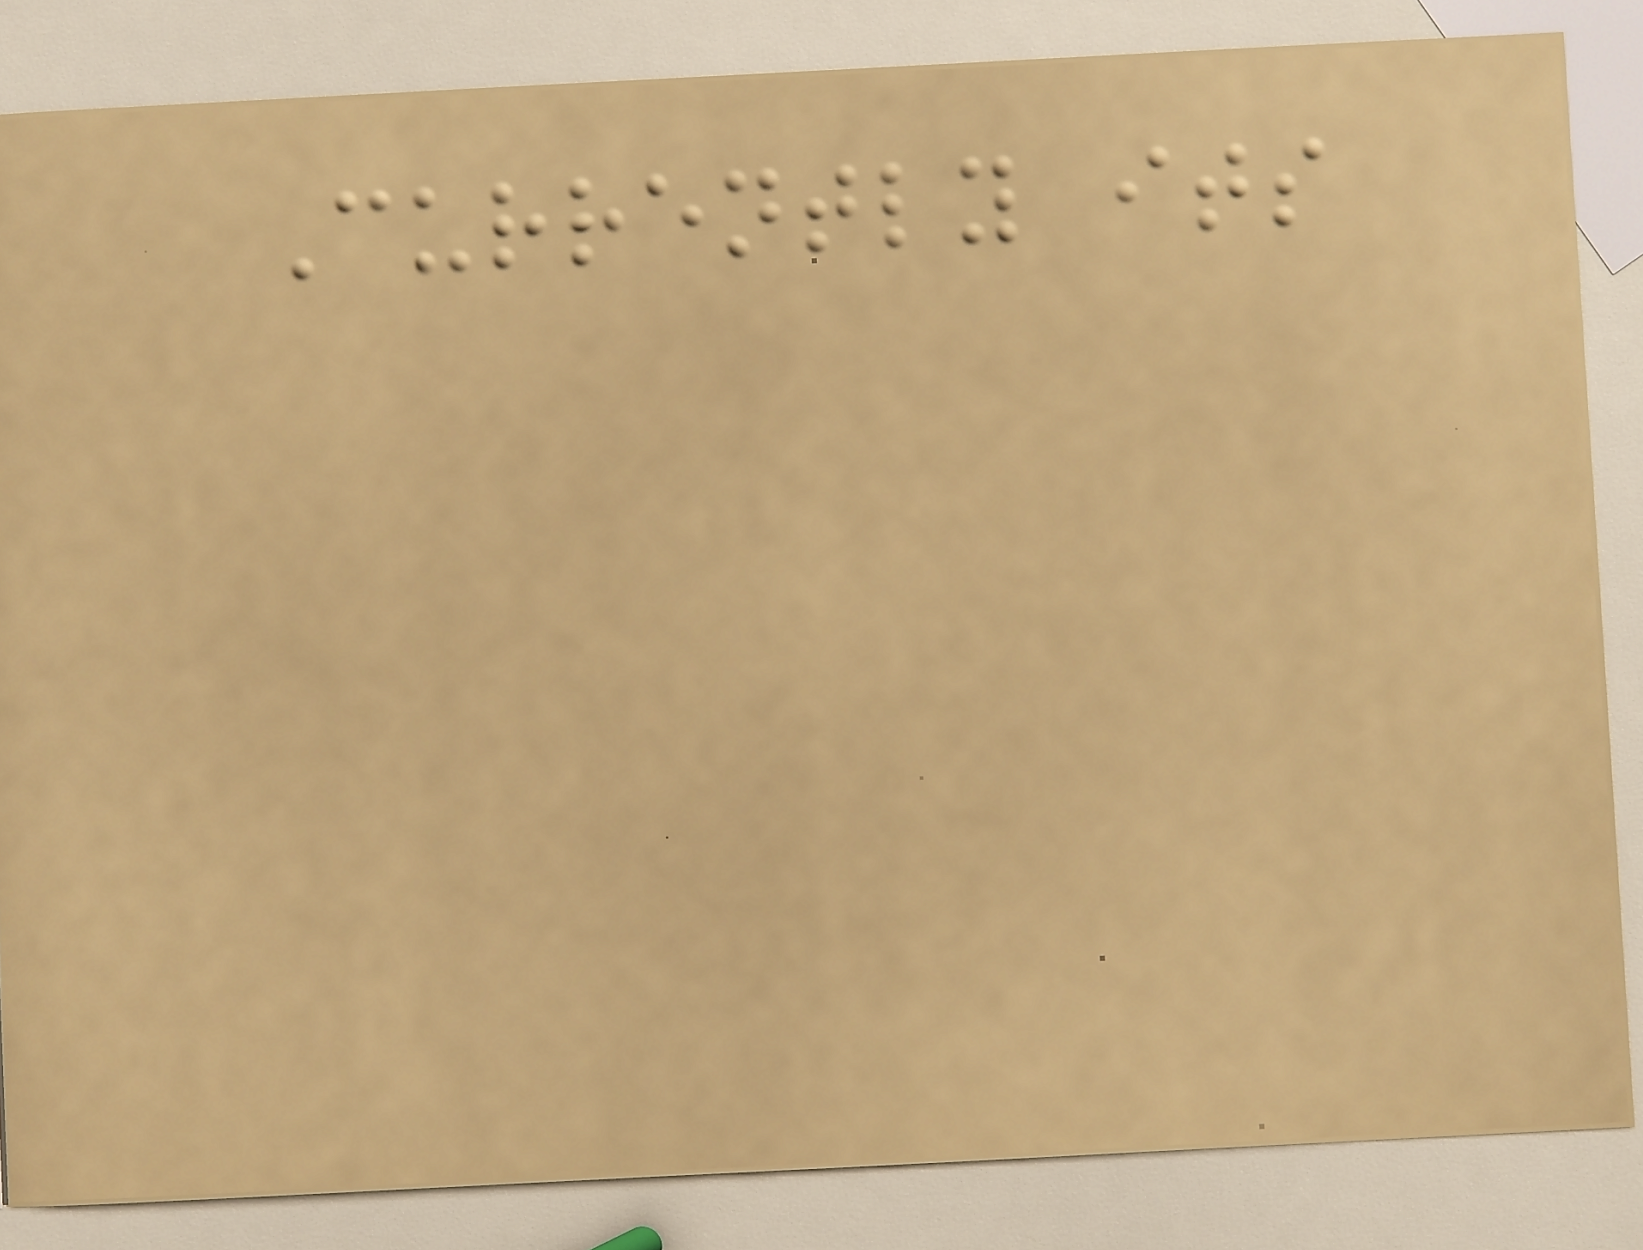Currently its
